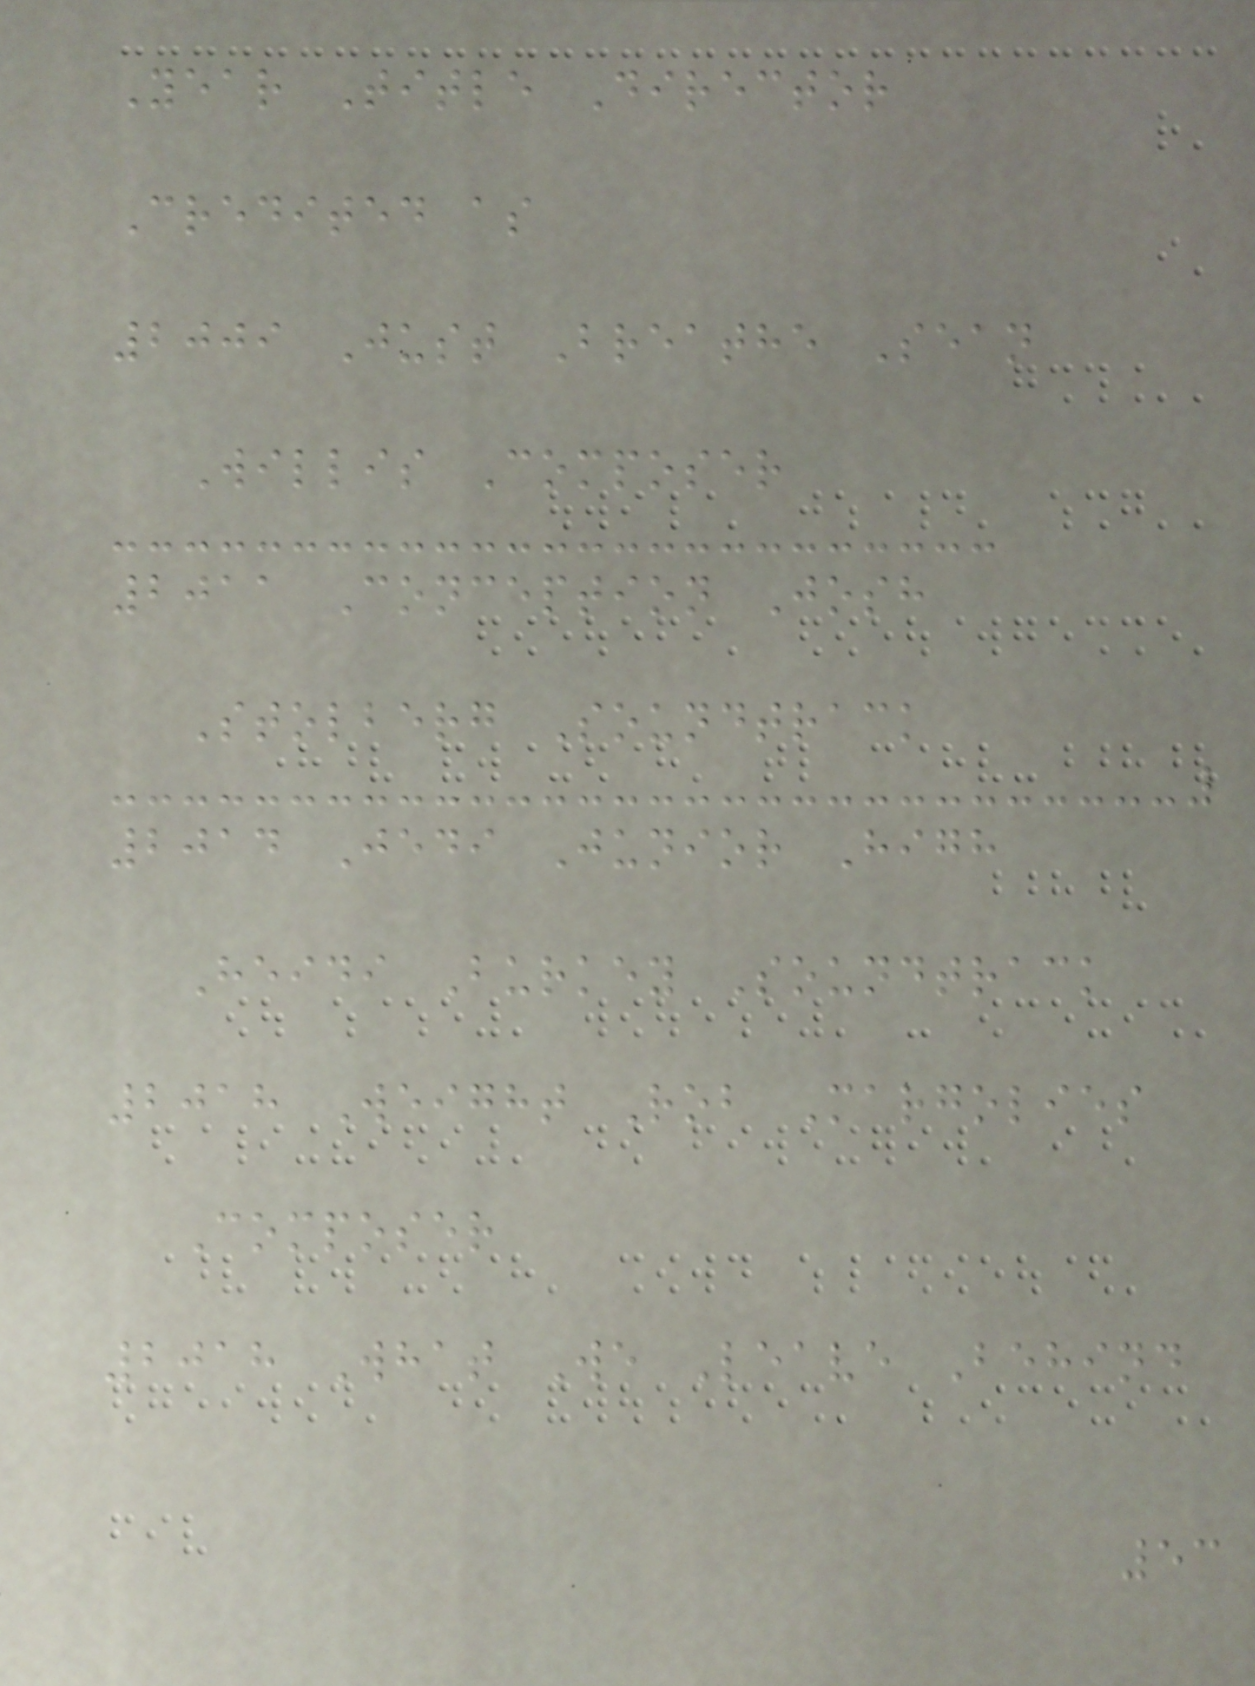Year Title Director
Credited as
2009 Just Breathe Sean
Willis Composer
2011 Conception Josh
Stolberg Soundtrack
2014 Jedi Junior High
Heidi Burkey Soundtrack
2018 Weight Rob Margolies
Composer
2018 What We Leave Behind
53
